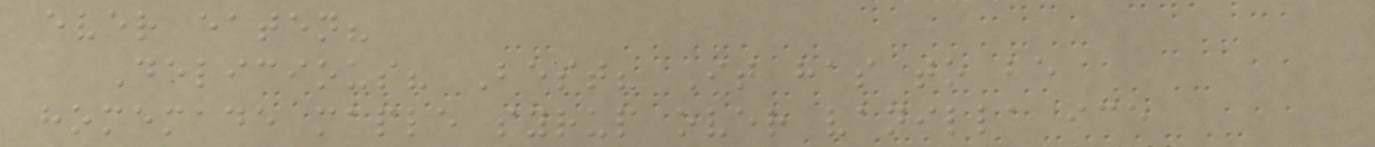ever eaten?
Delicious? Best? It has to be
homemade maple syrup over vanilla ice
